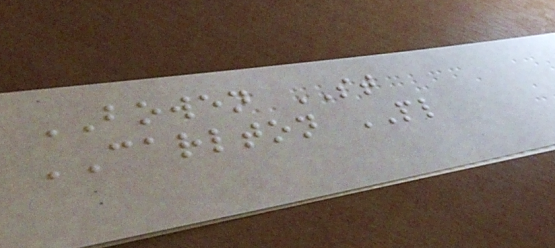BOWEN ST
CARLTON PL
